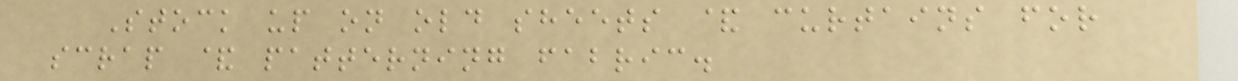Stock up on old sheets & curtains for
scrap & patterning fabric.
